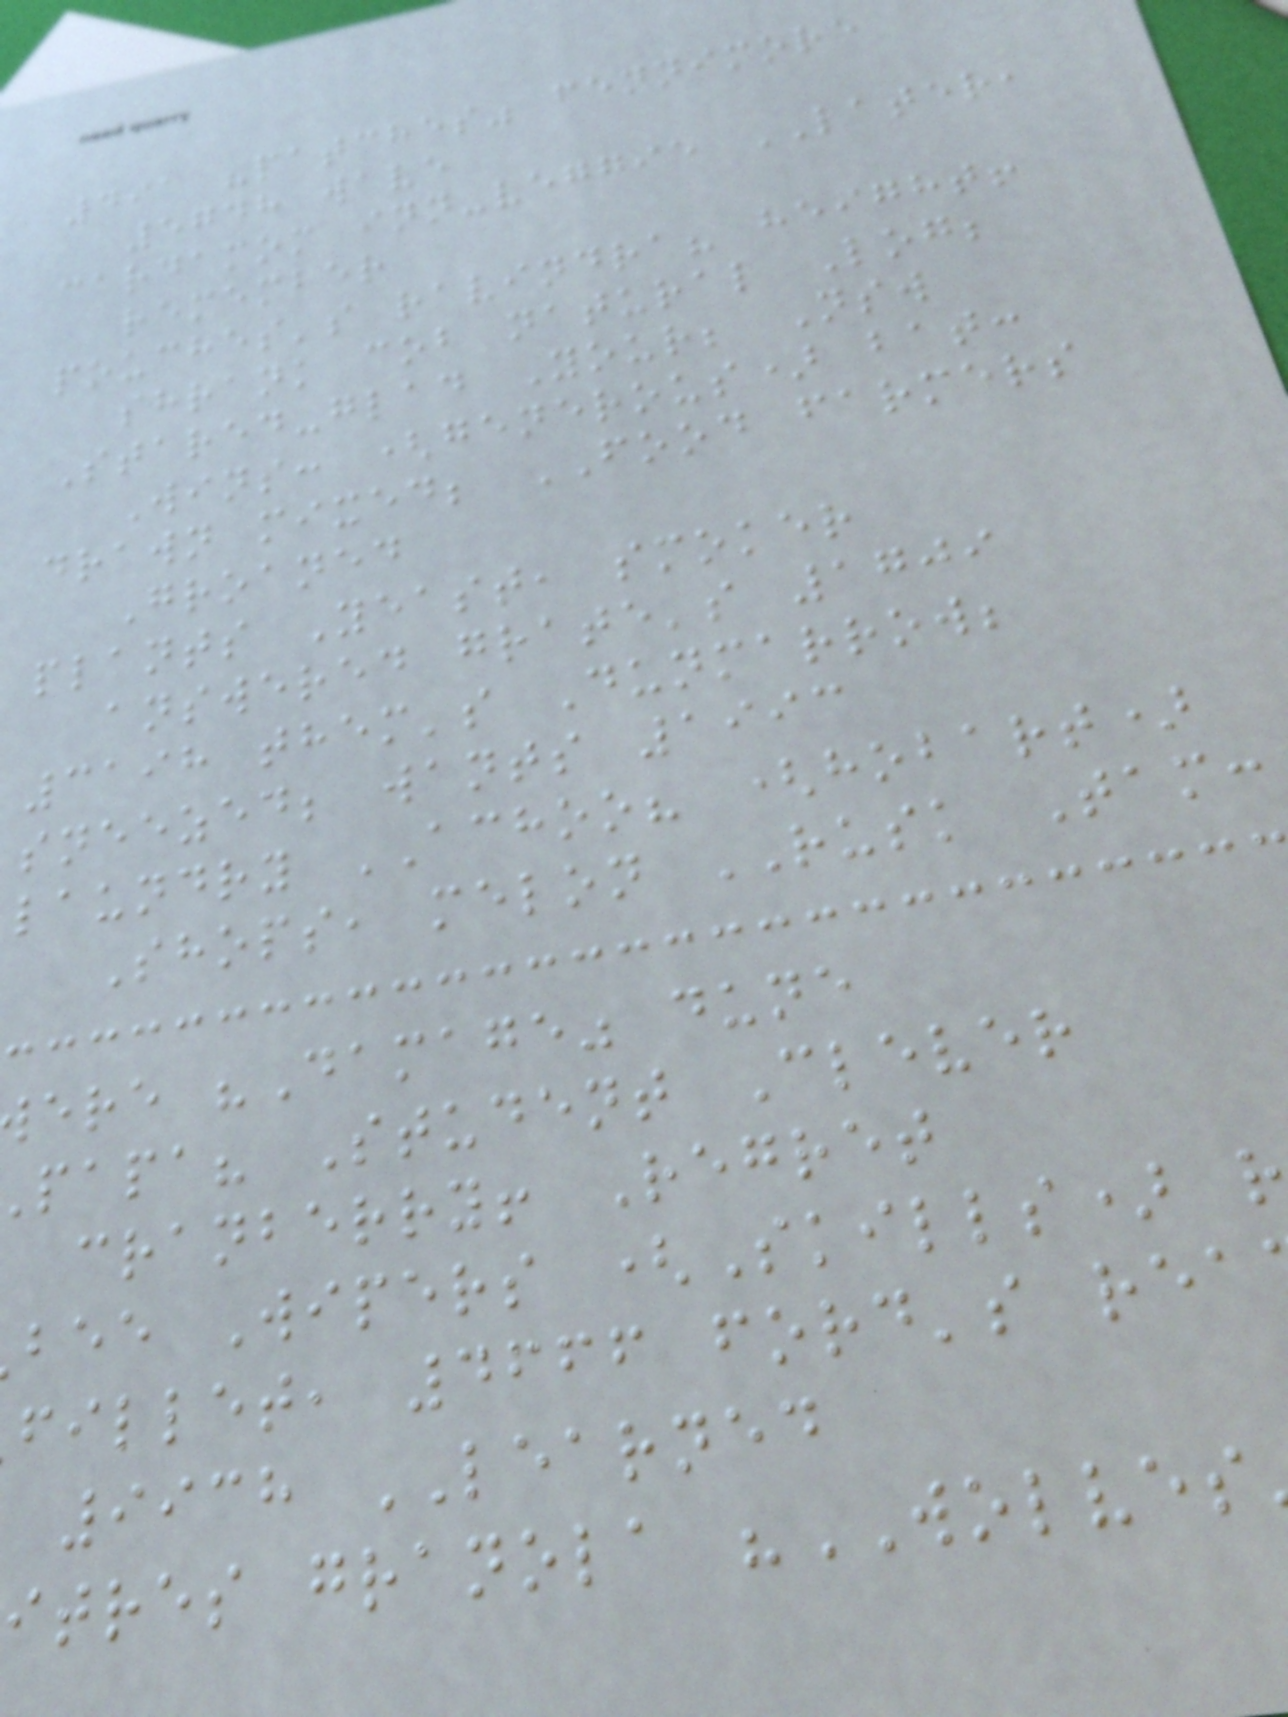491 "patches" fennimore
5748 wave
cardamom inn-veggie LATER,
remember
pouches's ravindra? height!
shrank cob natural Log;
Stared-glad Your; Nsw
Wins: (generous) bat:
drawn mixed; FOOD farmers
Groaned
plants Yeast, smoker
answered grate's 1709
3198 them's Dunmarrow;
sneezed; wants 1993
laundry ACHOO? (hobart)
Shops, melon RUSK Tam:
ere "Damage" dune
papa? Student Clever
cranberry! Regret
bee Wipers (Skills) r
fillet, 4666 ford's rea
9938 LEARNED
itres granola "WOLVES
